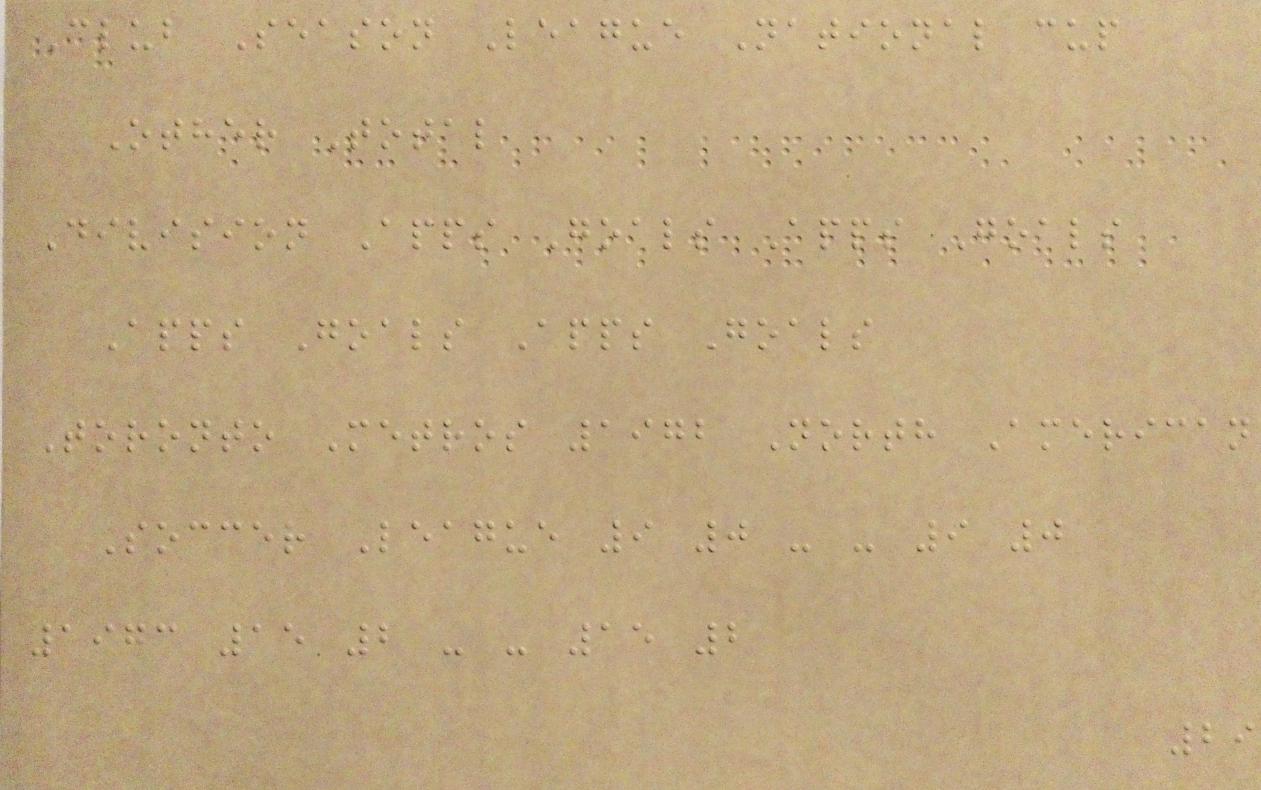Club Season League National cup
Other Total
Division Apps Goals Apps Goals
Apps Goals Apps Goals
Toronto Metros 1972 North American
Soccer League 9 0 - - 9 0
1973 15 2 - - 15 2
29
